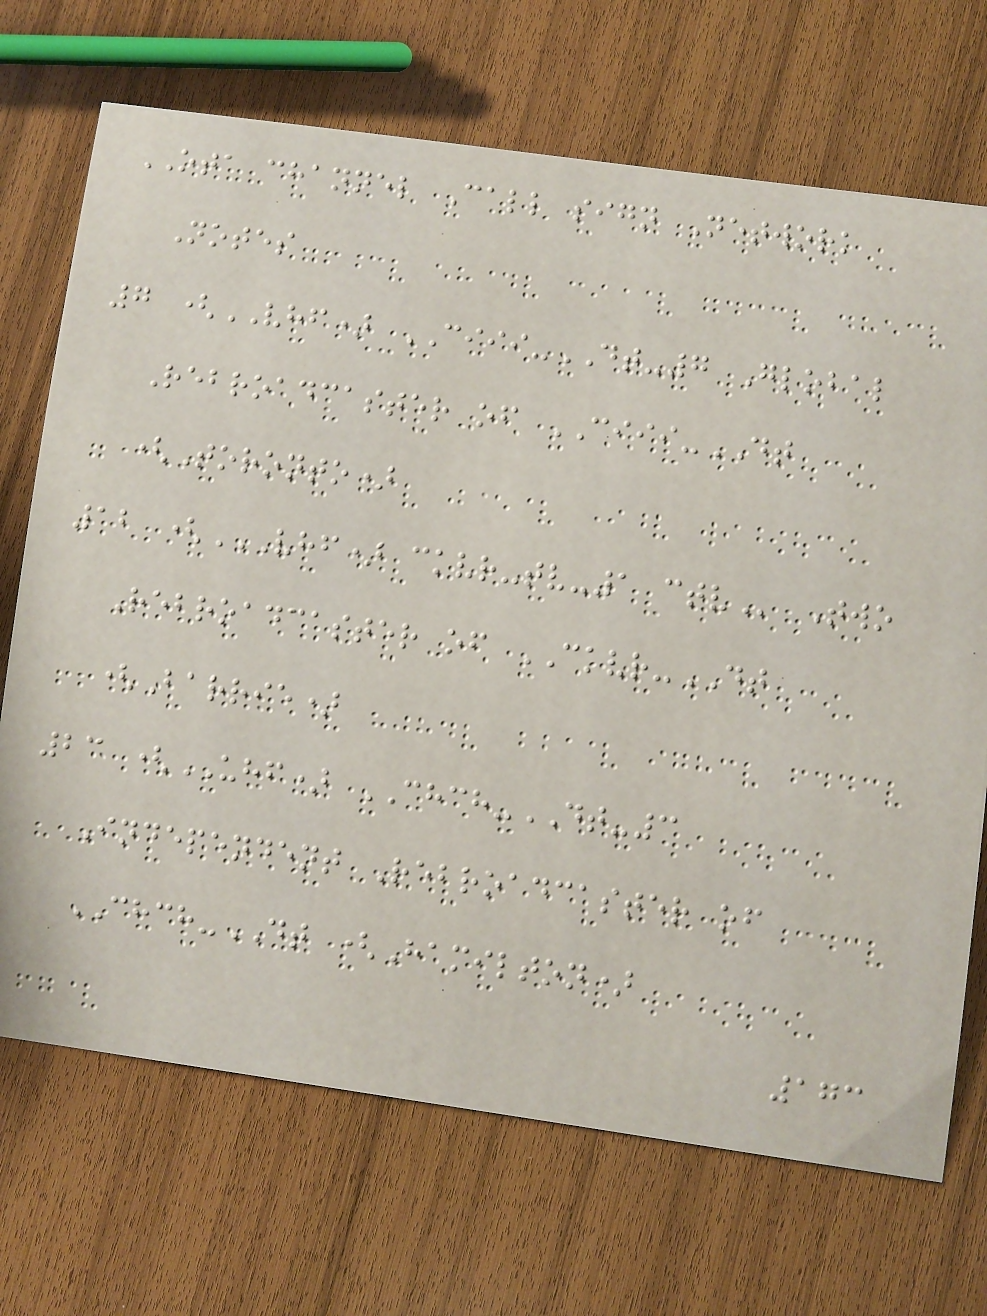OTA channel Call sign Network
Notes
7 (VHF) CIII-DT-7 Global
Rebroadcaster of CIII-DT
(Toronto)
12 (VHF) CKVR-TV-1 CTV Two
Rebroadcaster of CKVR-DT
(Barrie)
23 (UHF) CHCH-DT-3
Independent Rebroadcaster of
CHCH-DT (Hamilton)
173
